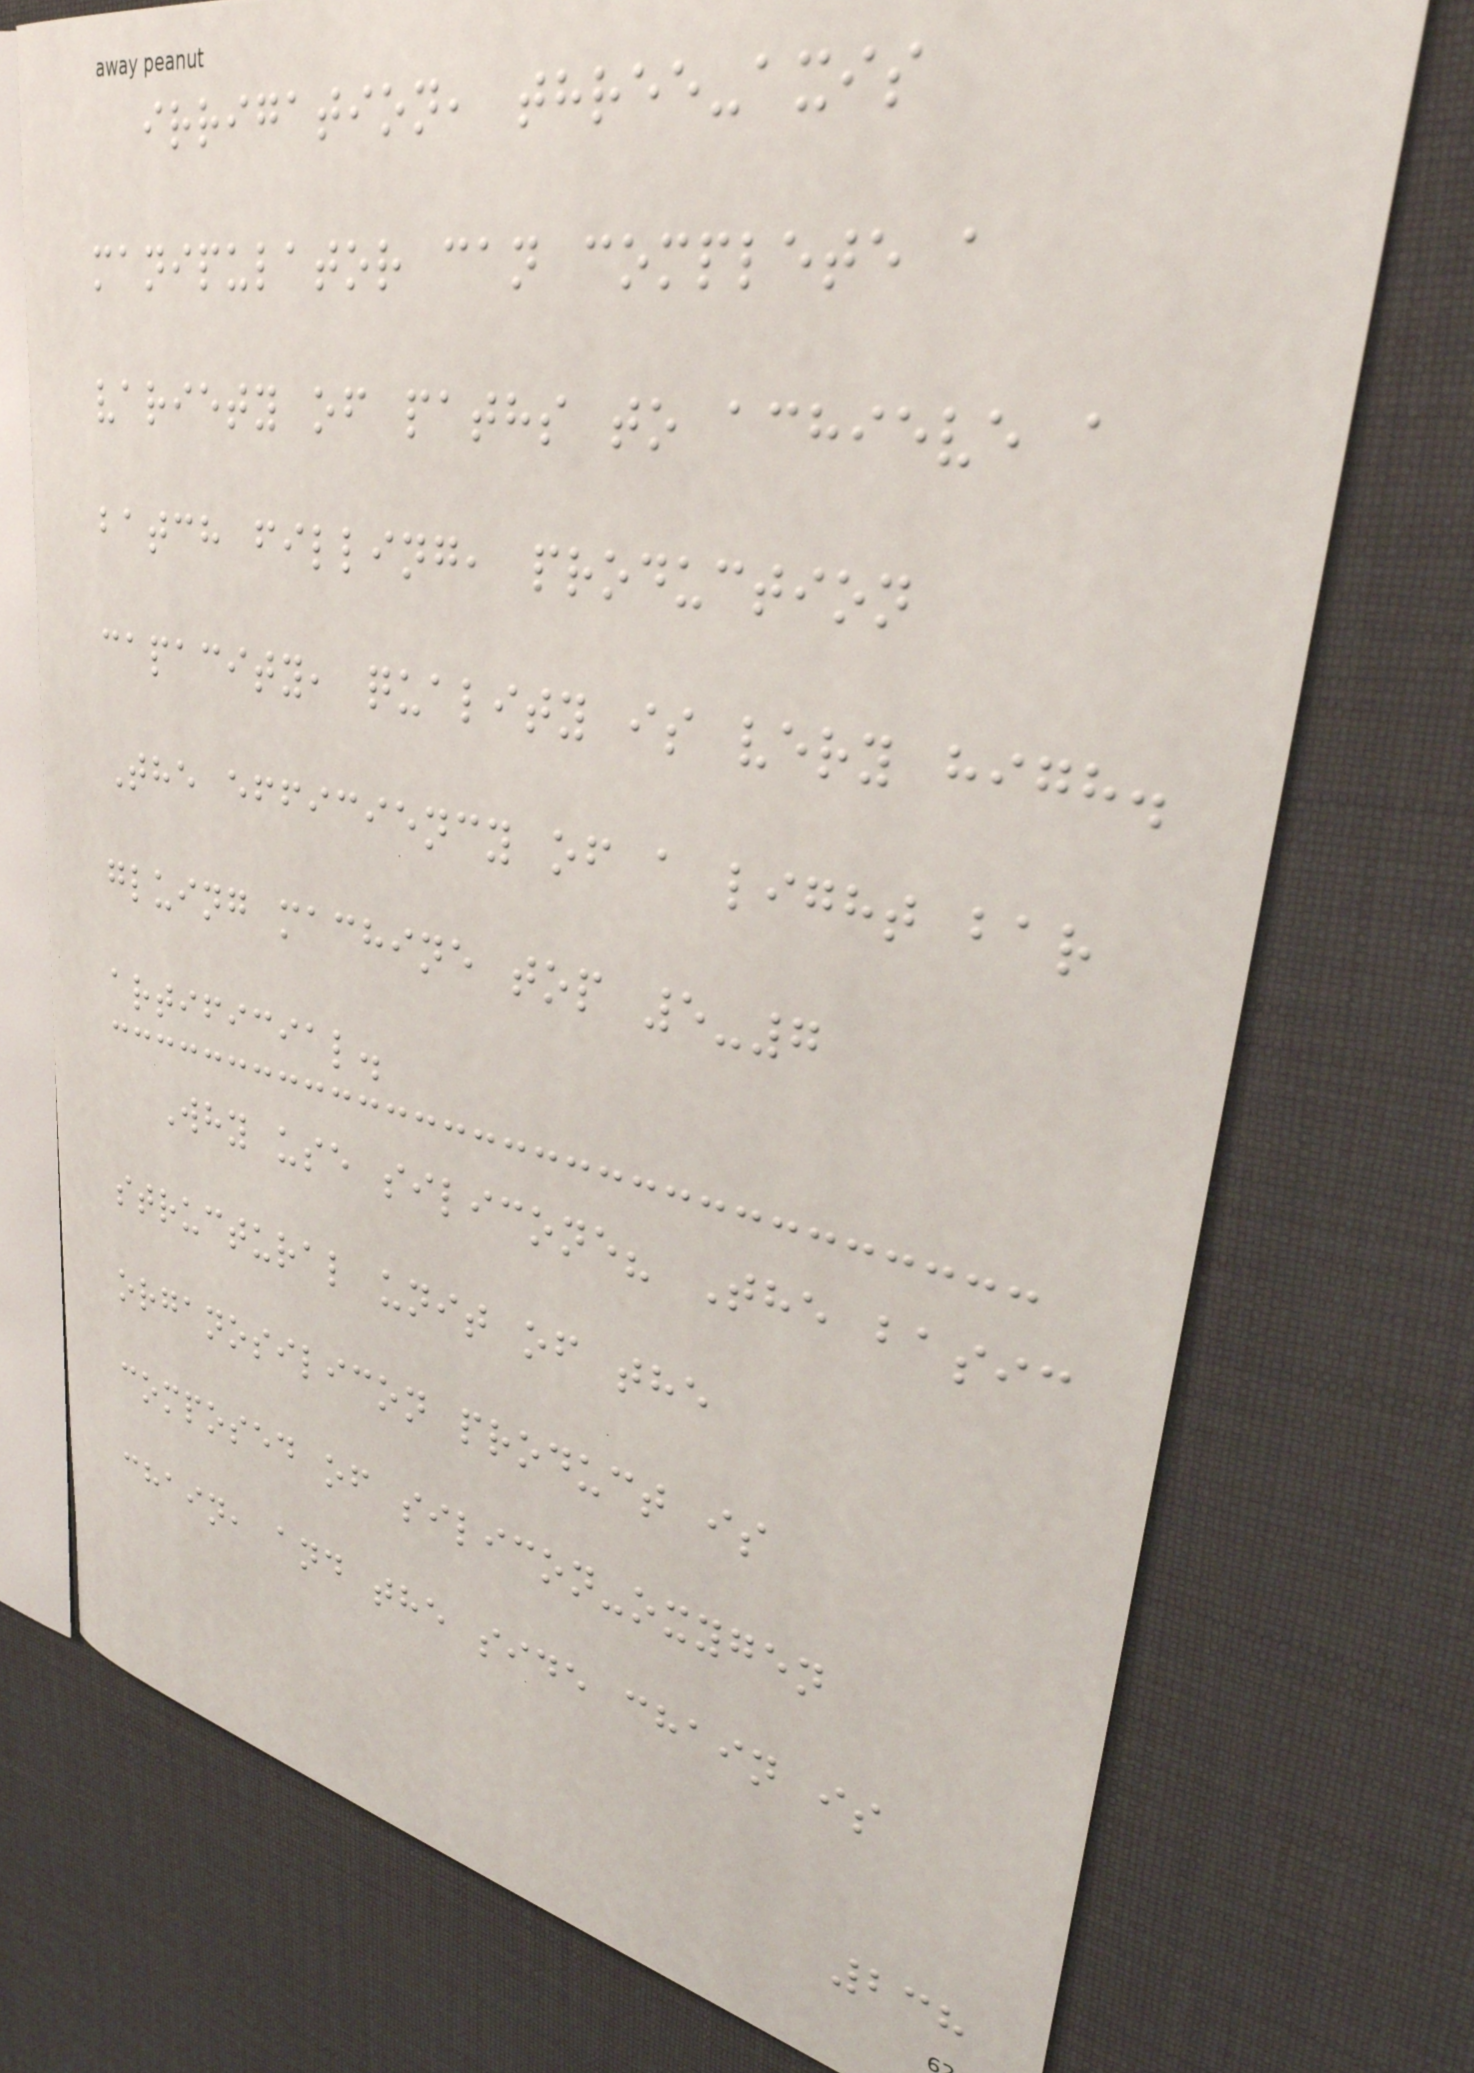irrigation, three-axis
manipulator can complete a
variety of paths to achieve a
batch filling, production
capacity, quality is very high.
The efficiency of a light bar
gluing machine top 5-7
artificial.
Why use silicone? The basic
structural unit of the
organosilicon product is
composed of silicon-oxygen
chain, and the side chain is
238
